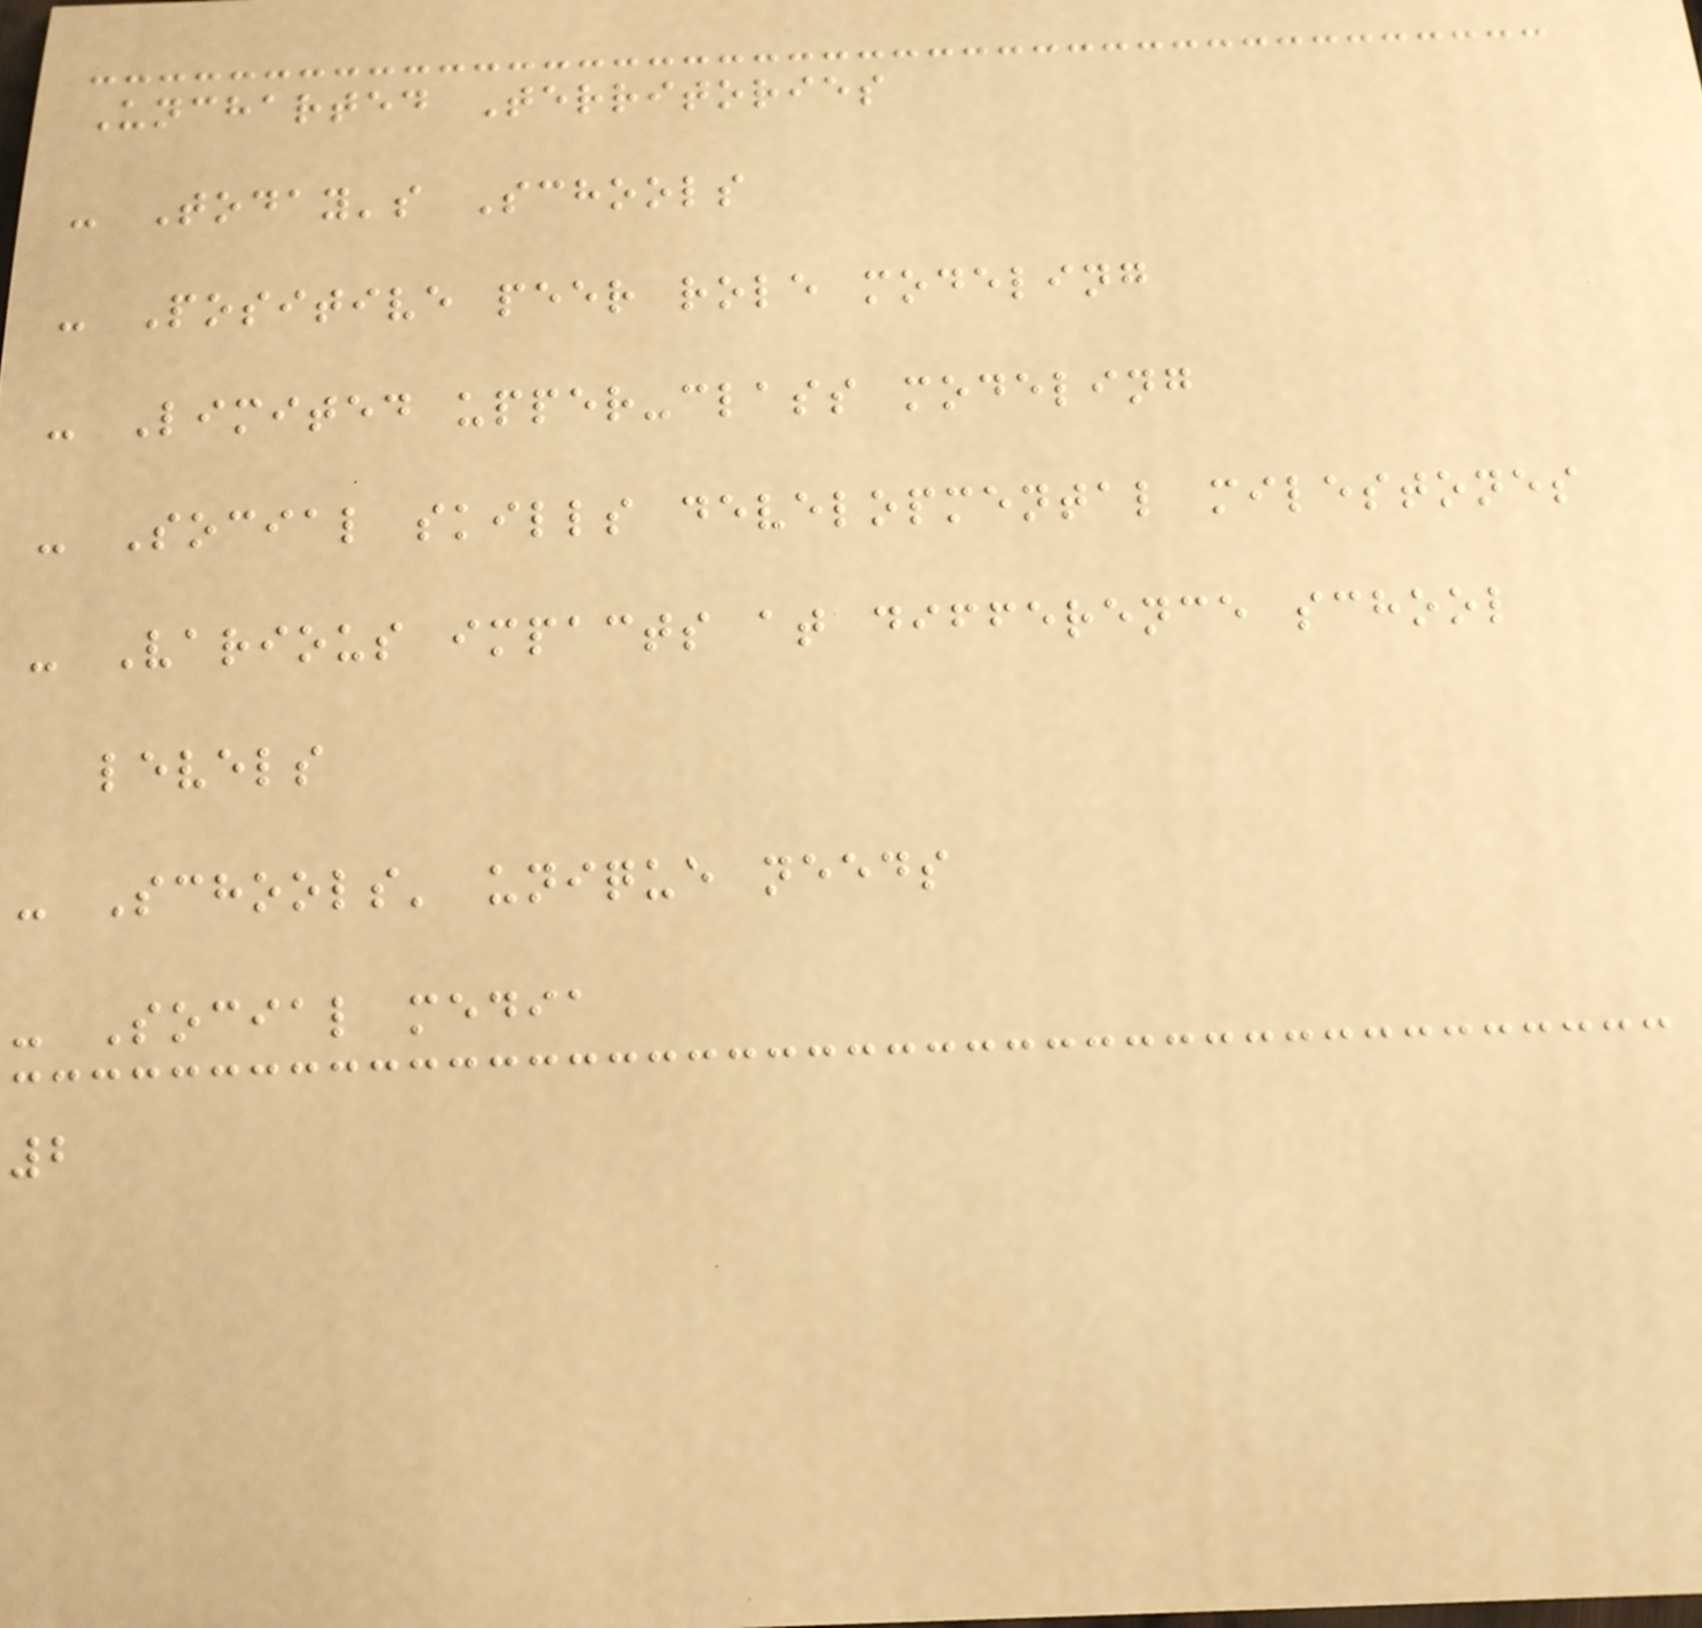Uncharted Territories
- Today's Schools
- Positive peer role modeling
- Limited upper-class modeling
- Social skills developmental milestones
- Various impacts at difference school
levels
- Schools' unique needs
- Social media
2
